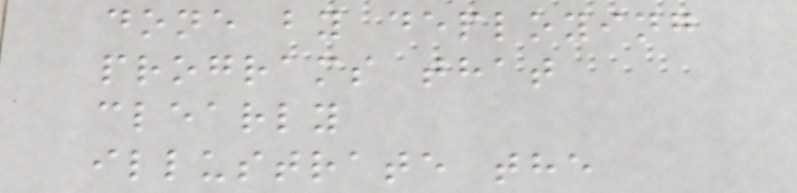done by deploying
programs that
clearly
illustrate the
